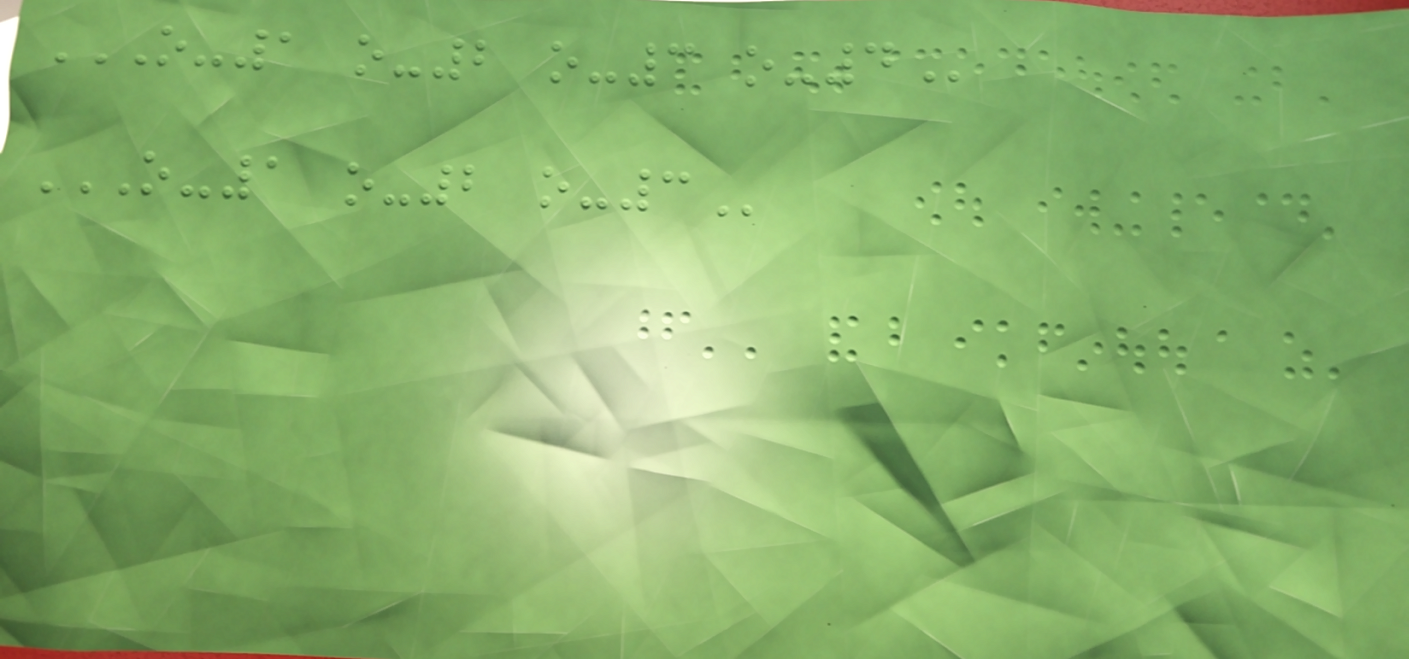O-1 O-2 O-3 O-4
O-1 O-2 O-3
